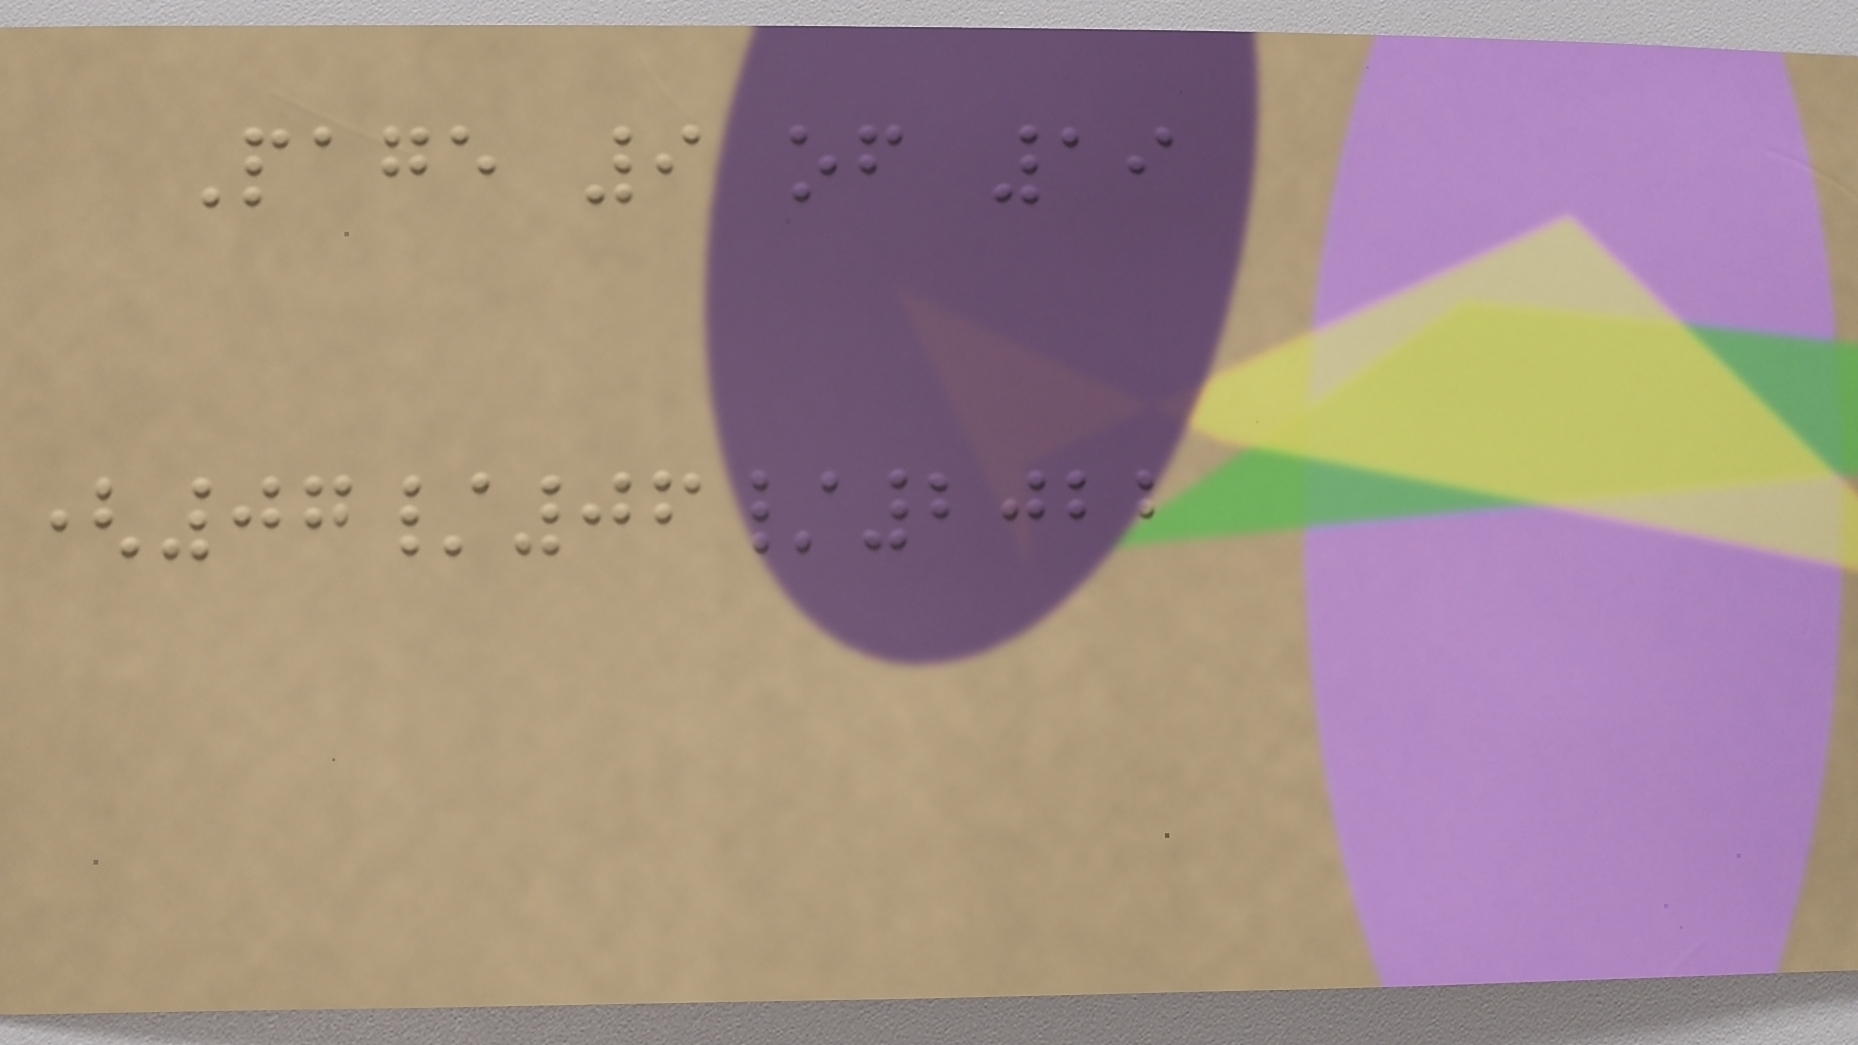Page 9 of 19
(07/06/2022
